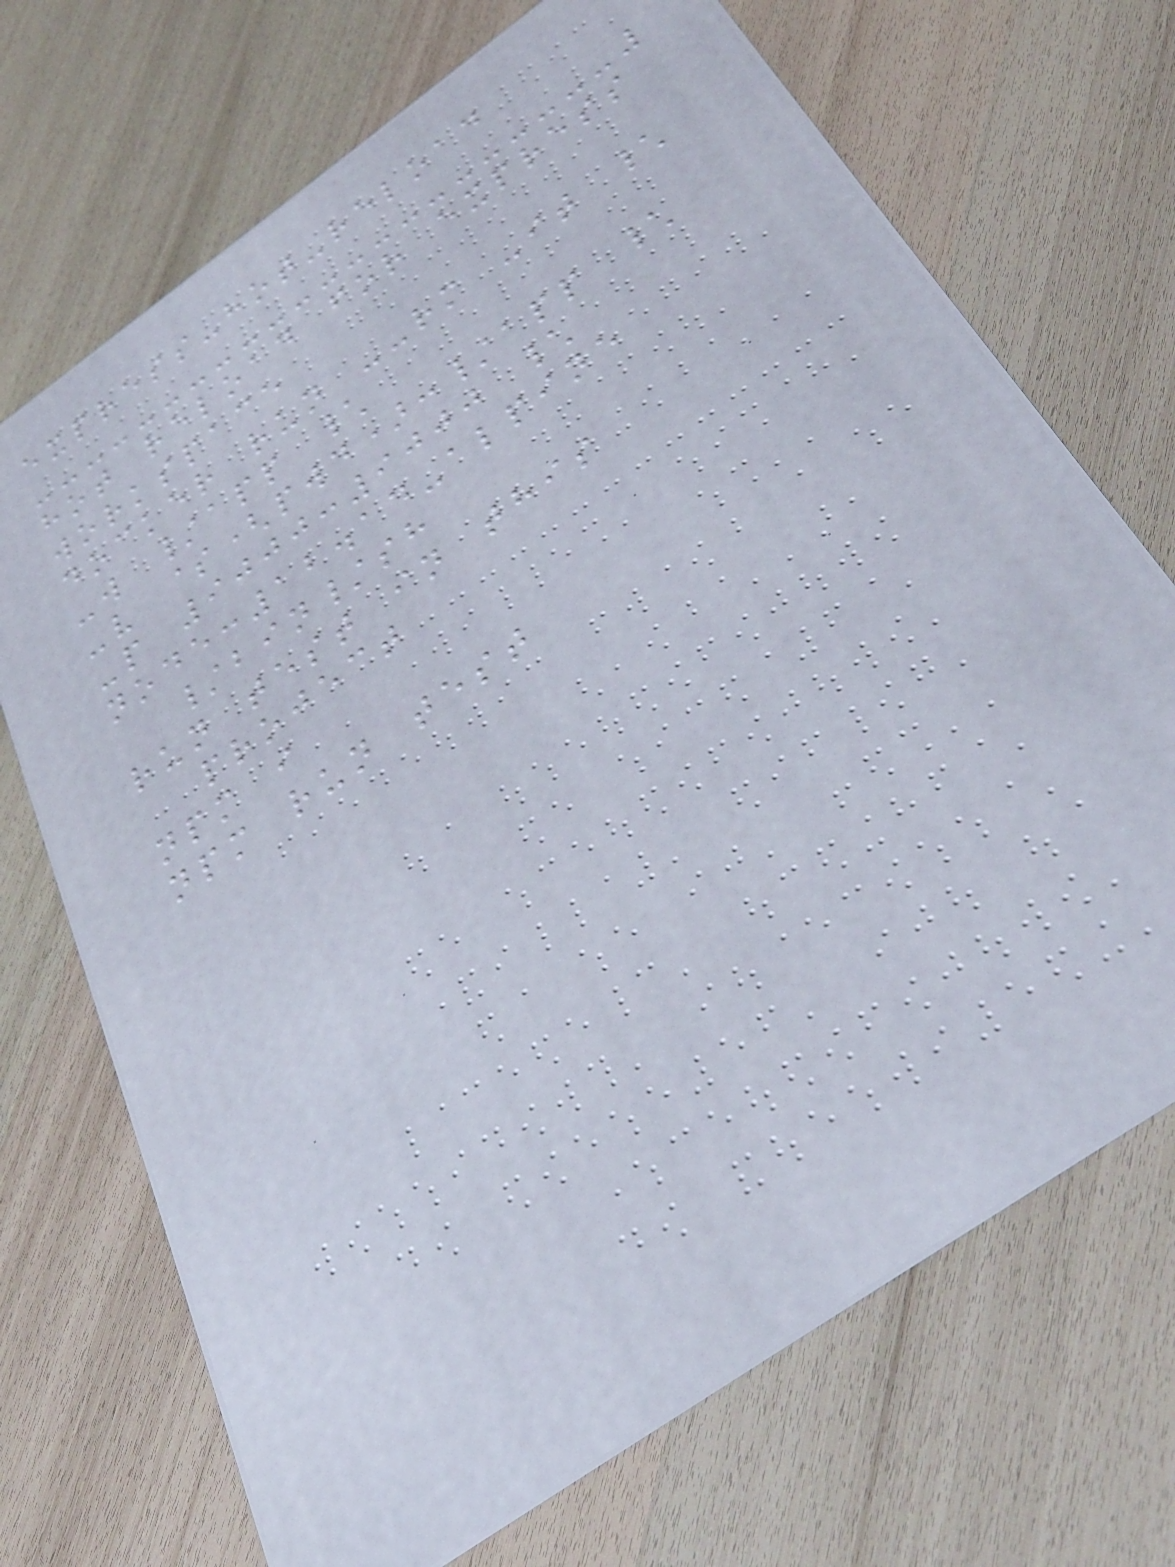express-hot-reload
hot reload for express
workspace
docker run --rm -it \
-w /app \
-v $(pwd):/app \
-p 9000:9000 \
node:12.14-alpine
/bin/sh
run test in this
project
npm i
npm run test
